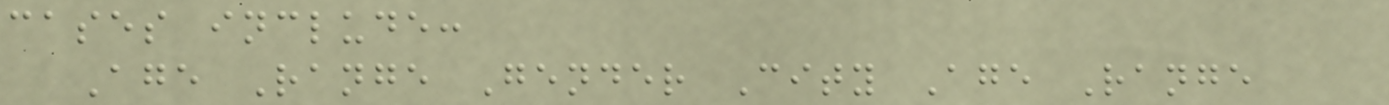cases include:
Age Range Gender City Age Range
